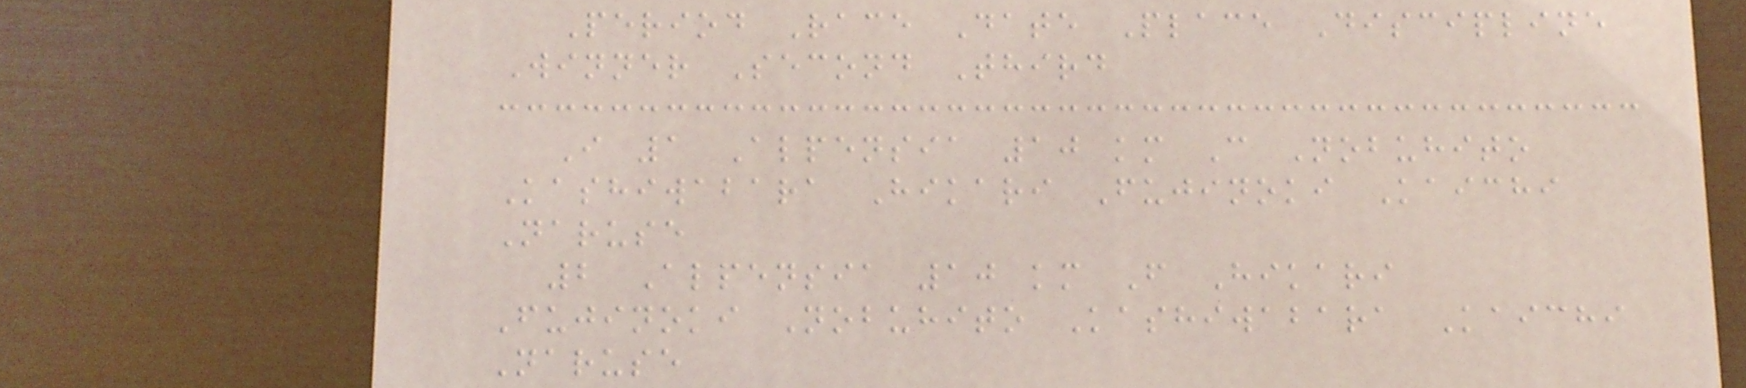Period Race Date Place Discipline
Winner Second Third
I 1 Alpensia 10 km C Nobuhito
Kashiwabara Hikari Fujinoki Kaichi
Naruse
2 Alpensia 10 km F Hikari
Fujinoki Nobuhito Kashiwabara Kaichi
Naruse
